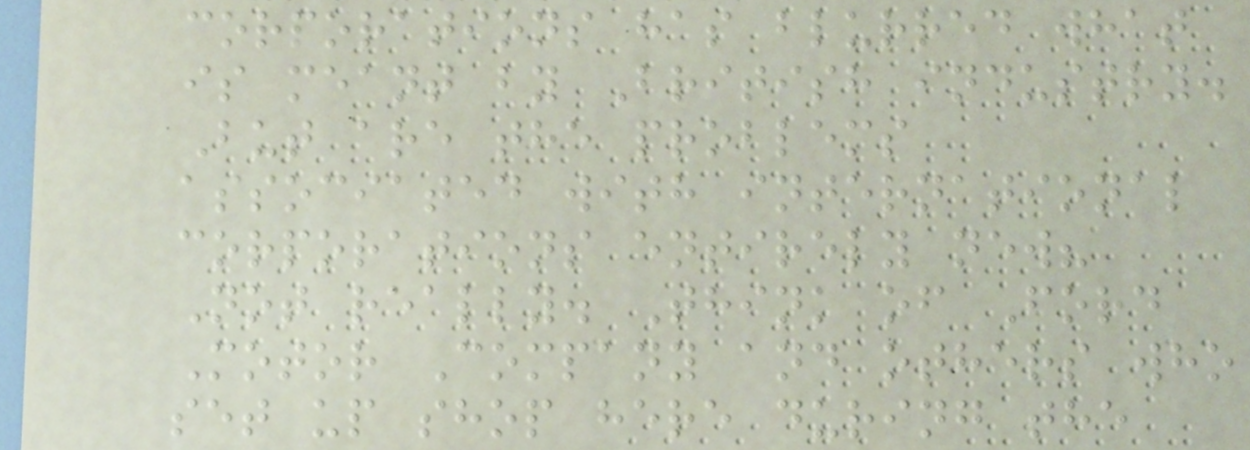corporations has blurred what
is meant by British industry.
But are the problems
associated with international
corporations entirely new?
Not really. Think of Ford
Motor Company and others who
set up shop here during the
